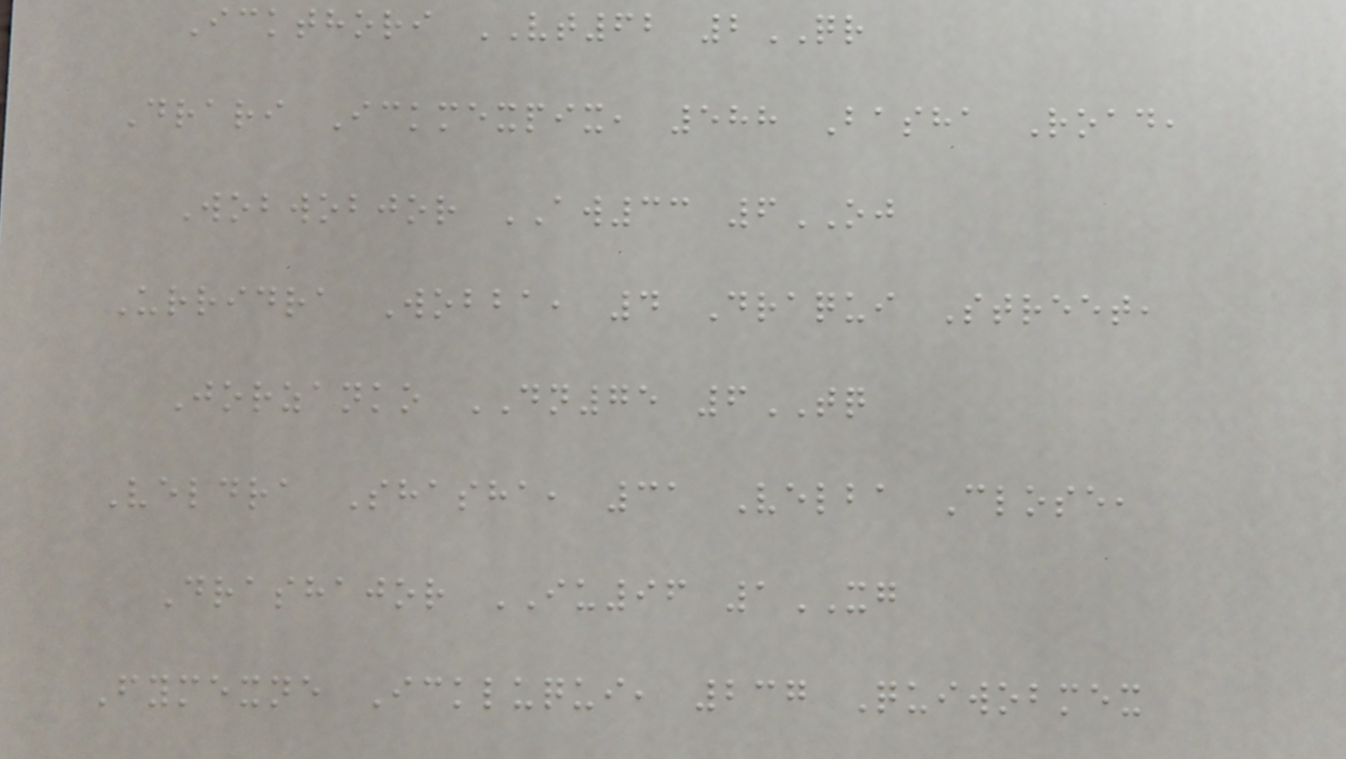Ickthori VT62 2QR
Drari Ickmexpix, 588 Basha Road,
Wobwobjor AW33 6OJ
Urridra Wobba, 4 Draqui Street,
Jorzanko DN75 6TQ
Veldra Shasha, 31 Velba Close,
Drashajor IU96 1XG
Fymexne Ickluqui, 237 Quiwobmex
